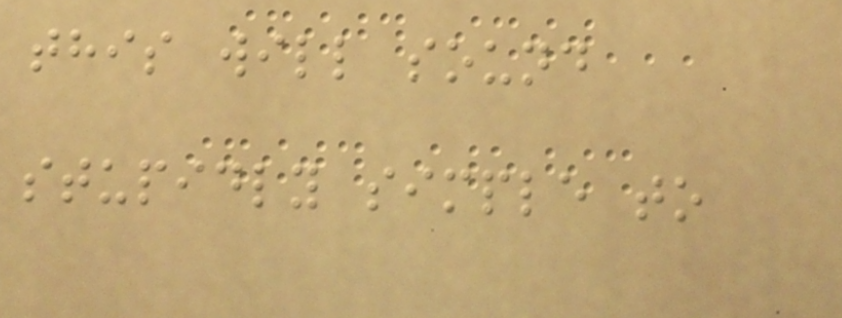this will sound
stupidly simple to
